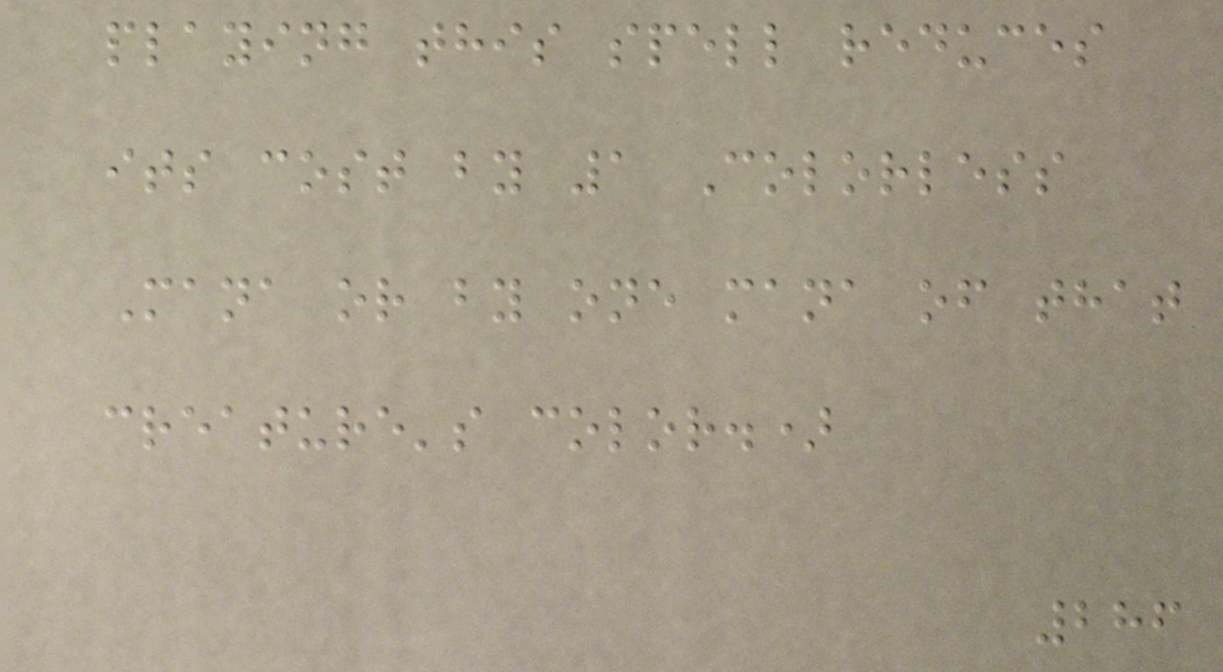playing this spell reduces
its cost by 1 Colorless
Mana or by one mana of that
creature's color.)
286
